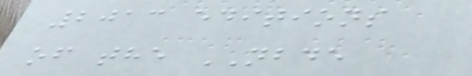2013 editions
of the NBDE
